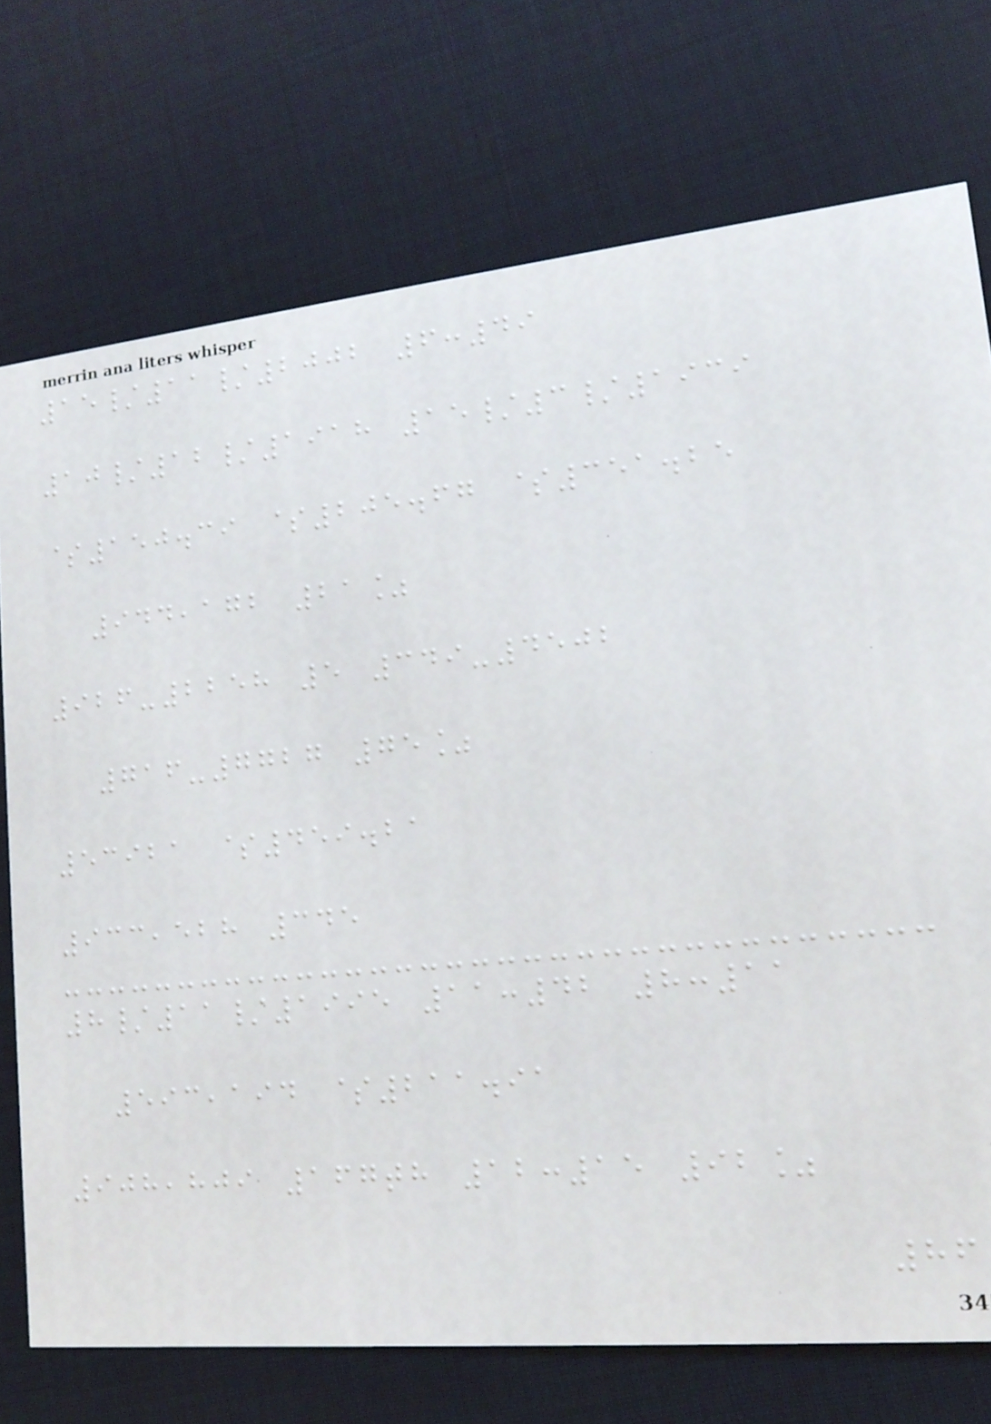15/11/2002 6:49
10/12/1918 15/3/1939
$150.39 $205.67 $351.25
944,172 21%
926-2258 5 349-4502
716-7727 75%
53921 $459.21
933,528 345
8/11/1995 11:42 8:11
593,194 $211.91
908,809 167th 12:15 92%
86
